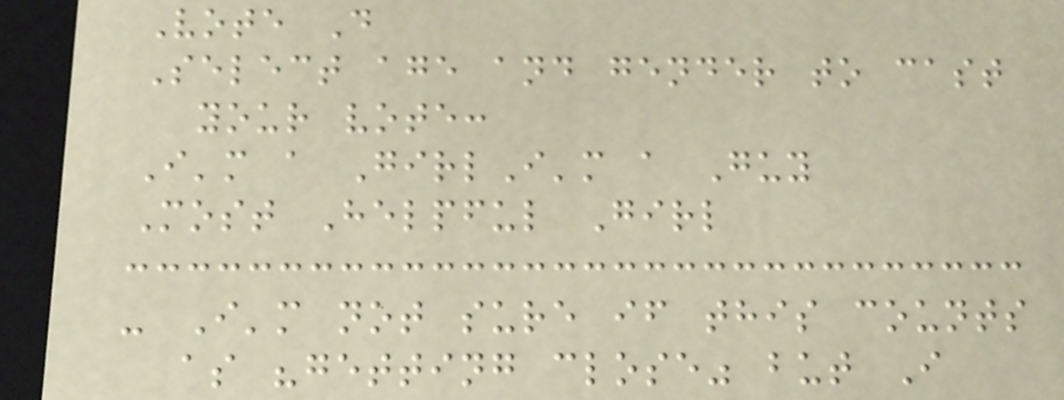Vote D
Select age and gender to cast
your vote:
I'm a GirlI'm a Guy
Most Helpful Girl
- I'm not sure if this counts
as "getting close" but I
